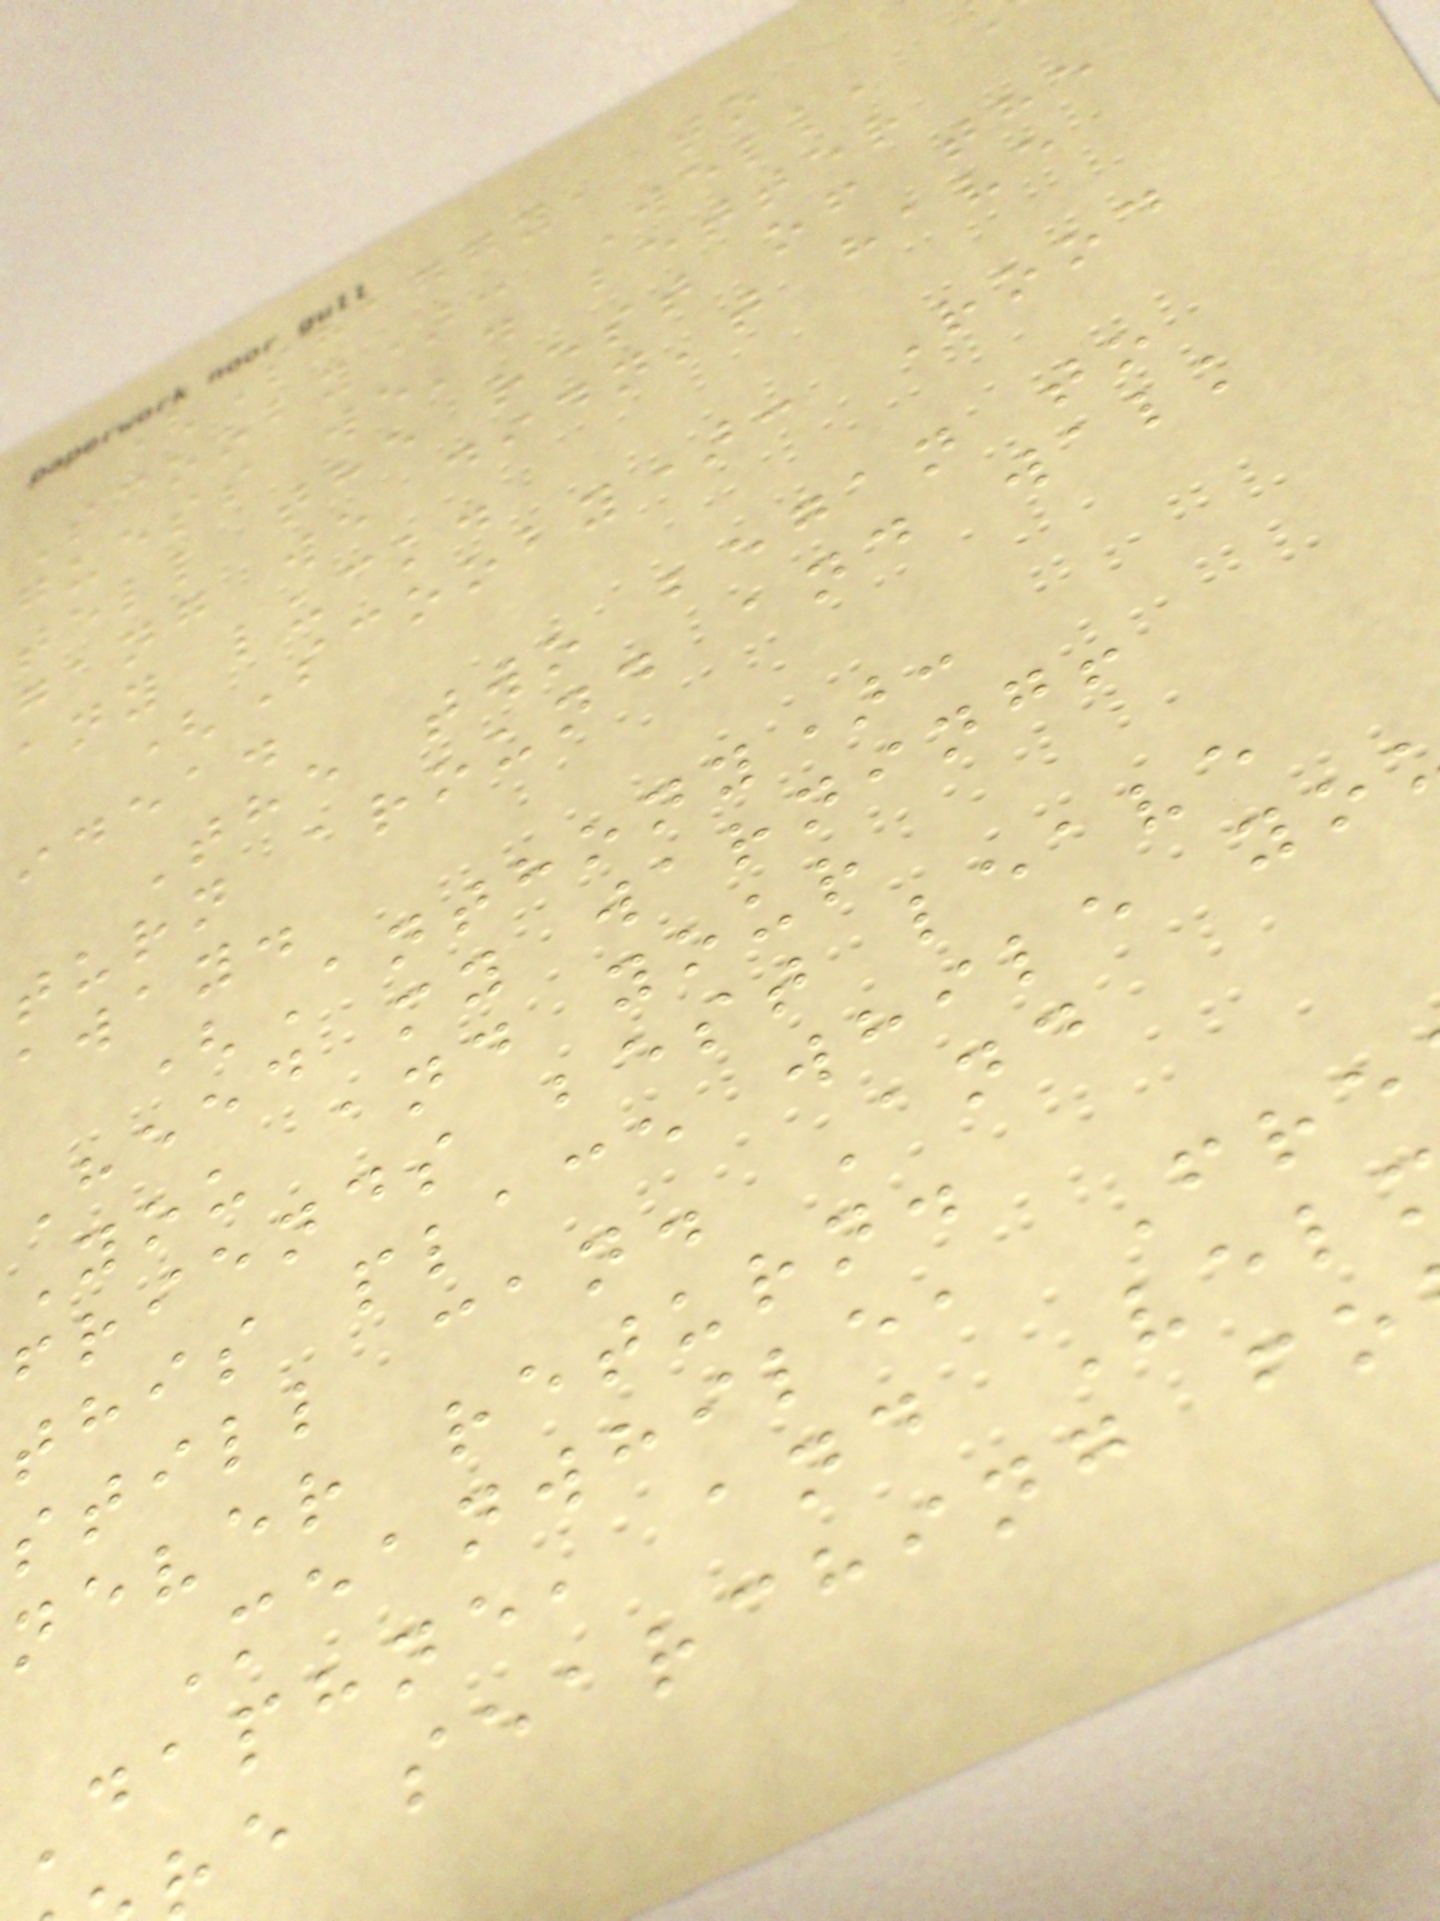(Shaggy, to
Scooby): Well,
guess we'd better
tell the rest of the
gang we didn't have
any luck.
(Scooby): Rood
idea.
The two began to
turn around and walk
away.
(Anthony):
Heed my warning!
You and your
friends best leave
this place while yo
still can. And
never return.
Meanwhile, Fre
Daphne, and Vel
e searching fo
